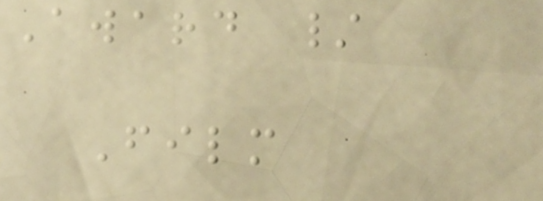Award /
Film
